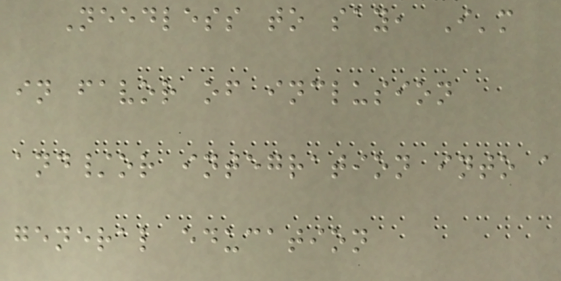Needless to say, I'm
in favor of inclusion
and/or integration into a
general education
